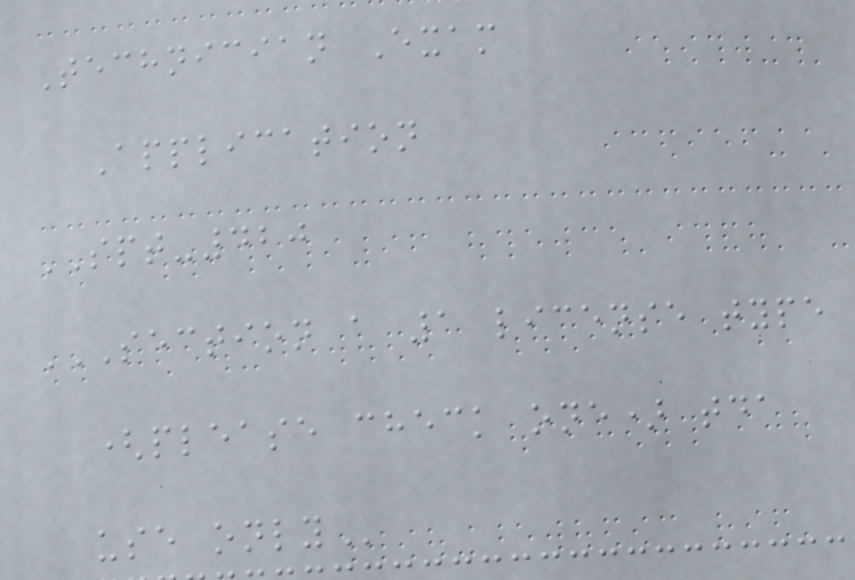Technician Exam
Application
SPT-420
SECTION A 1 LICENSE TYPE
(PLEASE CHECK ONE) TDA
USE ONLY
